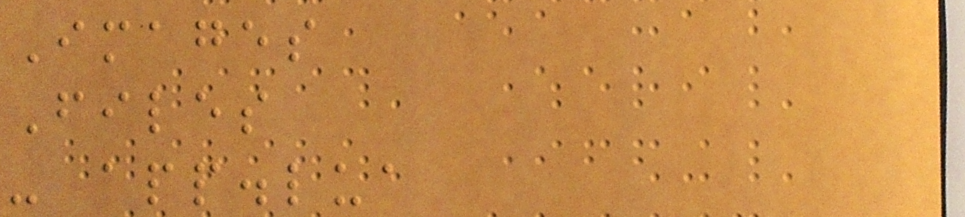Images
Files
- app.lua
